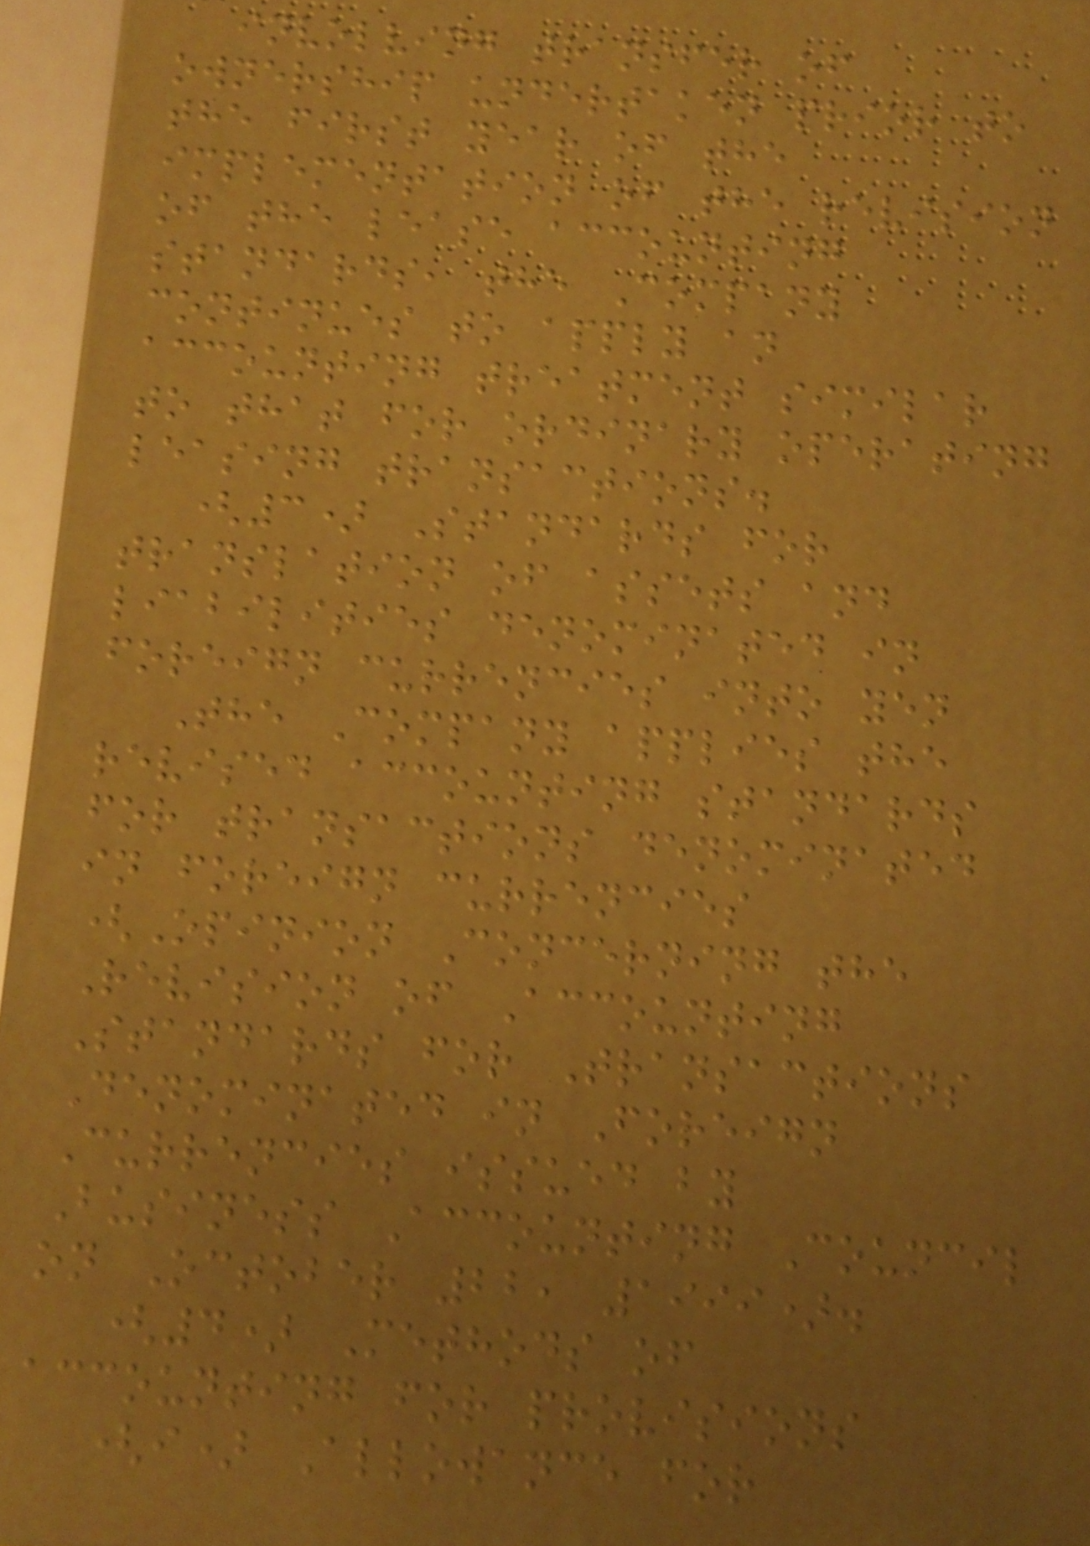involving transfer of
ownership undertaken prior to
the first year of the
implementation of the revision
of the lease accounting
standards, the Company
continues to apply an
accounting treatment similar
to that for ordinary operating
leasing transactions.
(3) Standards for
translation of assets and
liabilities denominated in
foreign currencies into yen
The Company applies the
revised accounting standards
for transactions denominated
in foreign currencies
(Opinion Concerning the
Revision of Accounting
Standards for Transactions
Denominated in Foreign
Currencies issued by
Business Accounting Council
on October 22, 1999).
(4) Methods of
accounting for provisions
(i) Allowance for
